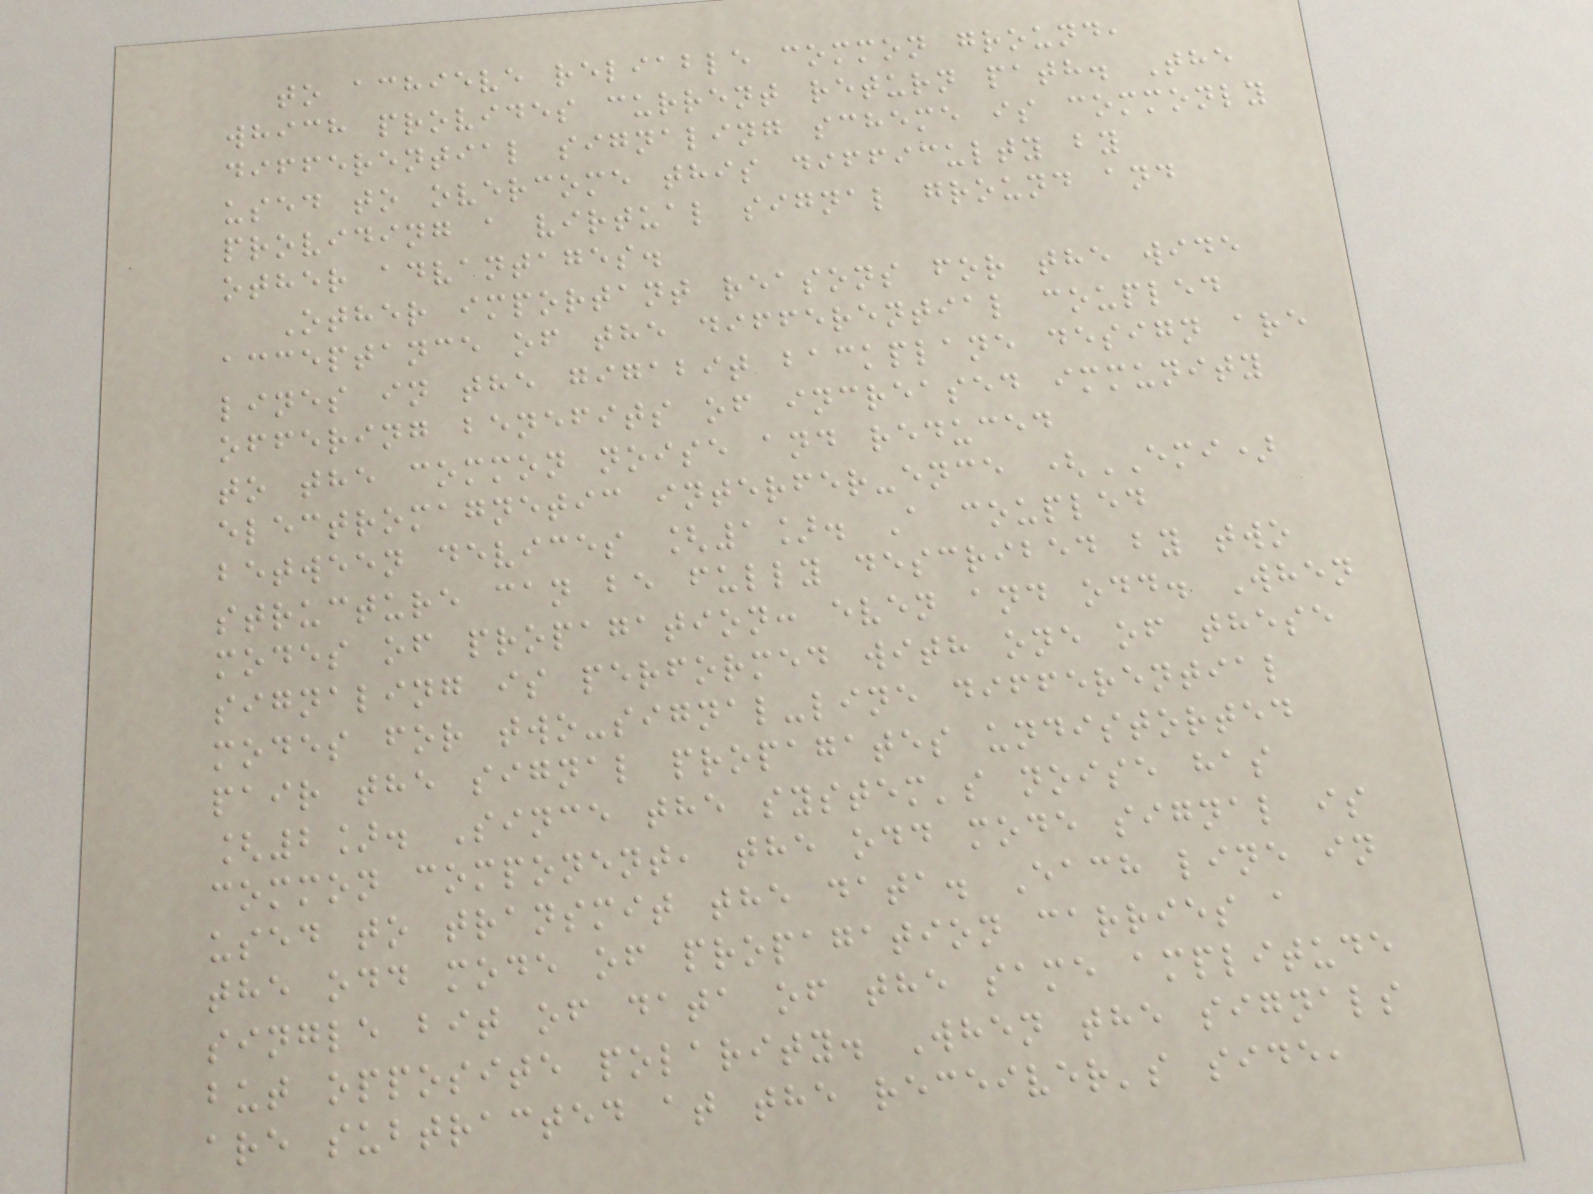to achieve reliable common ground,
which provides current return path. The
differential signaling scheme is commonly
used to overcome this difficulty by
providing a virtual signal ground and
other advantages.
Other important reasons for the wide
acceptance of the differential coupled
lines in the gigabit backplane design are
offering benefits of increased immunity
to the common noise and reduced
electromagnetic interfer-ence (EMI)
between devices [1]. A coupled
structure can be fully described by two
modes of propagation: even and odd. When
signaling is performed with one of these
modes for two-signal-line differential
pair the signal propagates undistorted
[2]. Since the system's noise has
common component, the odd mode signal is
used to transmit the data. Each line in
the odd mode of propagation carries a
single bit of data of the same amplitude
but opposite polarity. When the signals
are subtracted at the receiver's side,
